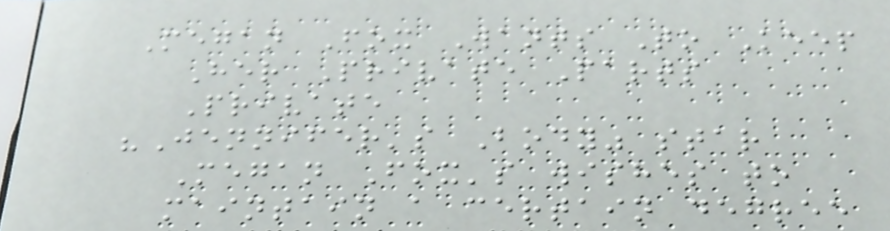Megan Fox Wants To Keep
Her Private Parts
Private
"Jennifer's Body" star
Megan Fox's wishes to
maintain a certain degree
